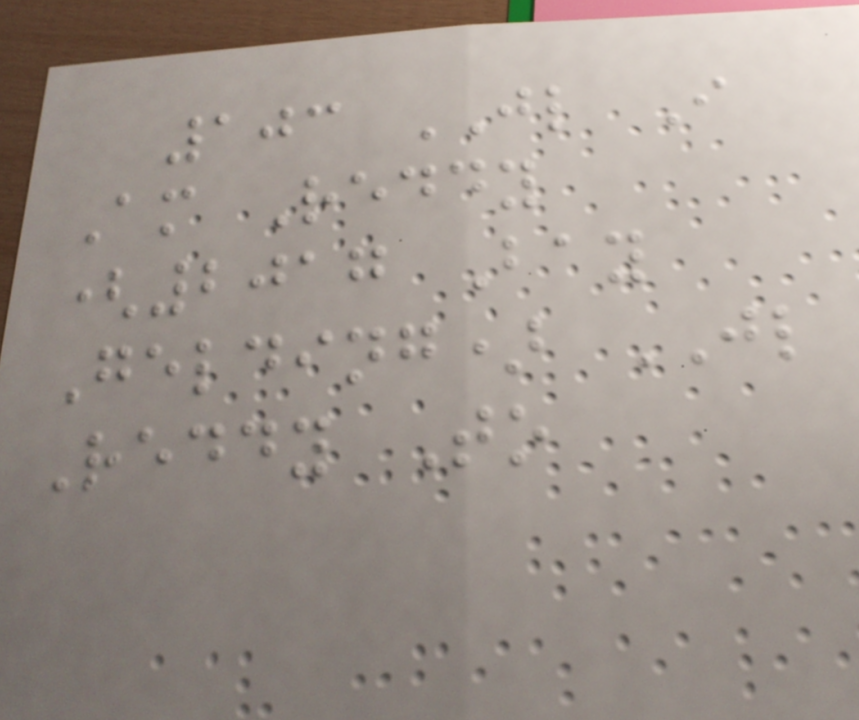103 JL I
Am Reddy
(2017 Bay
Gelding) JL
Reddy To
